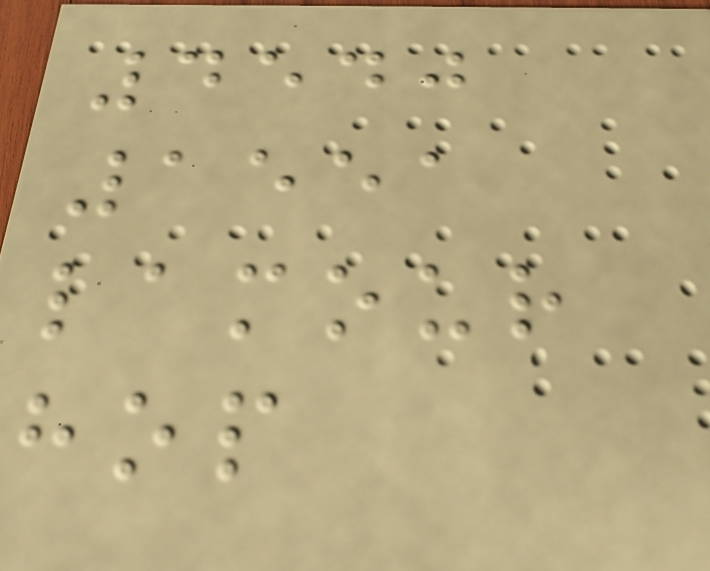4540
1551
lamour
hop
